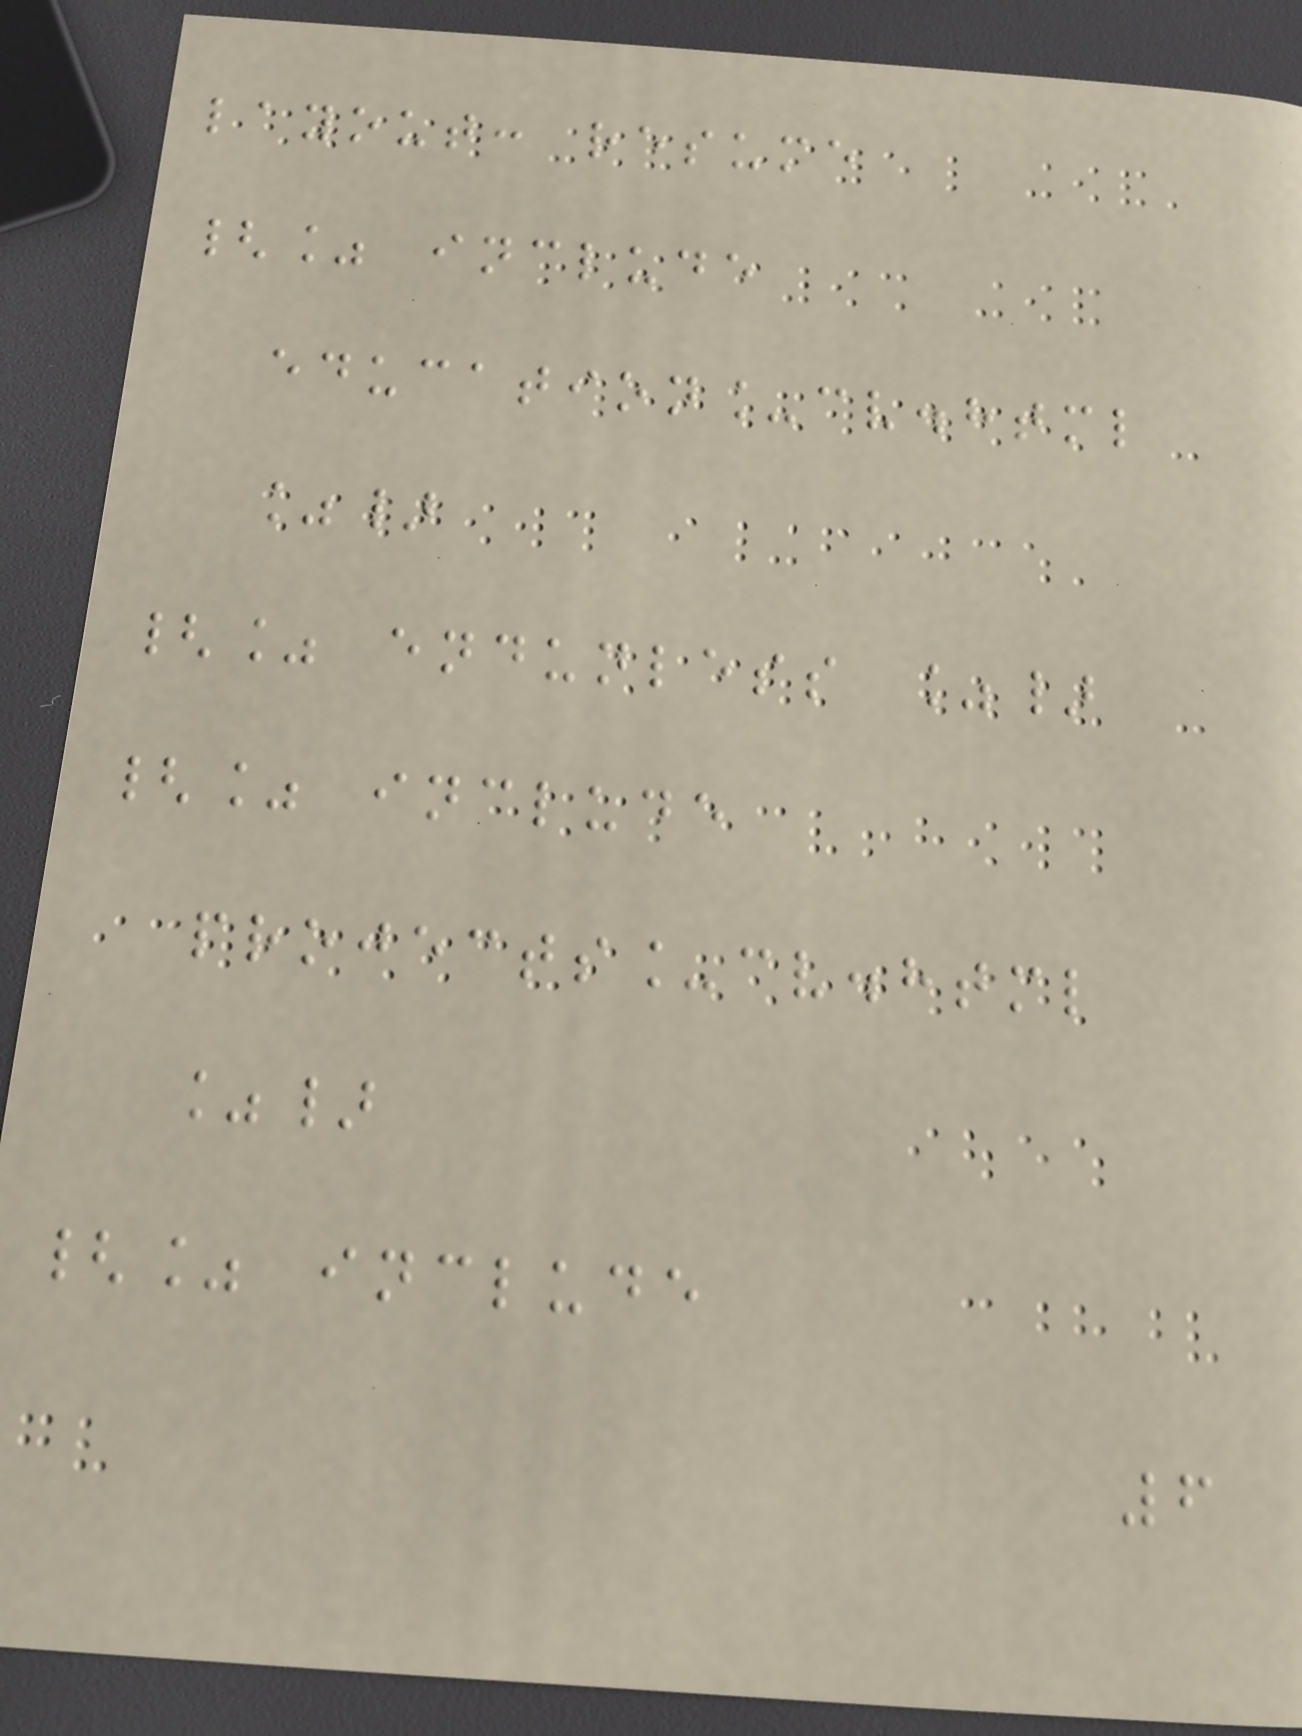layout: resume
{% include
education_cv.html
%}
{% endunless %}
{% include
projects_cv.html
%}
{% include
6
